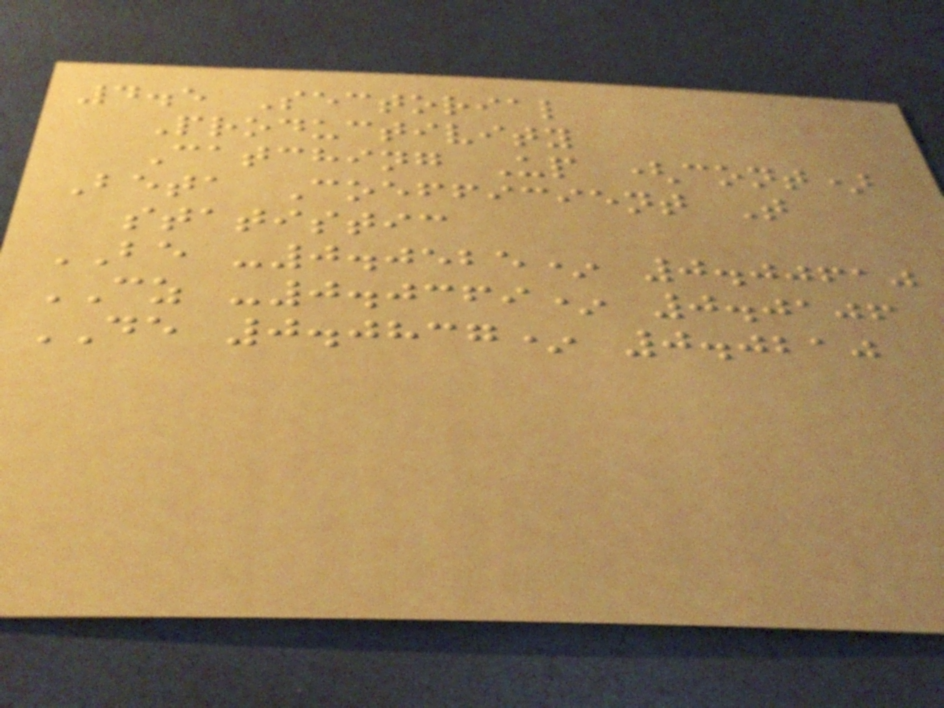4.5 Sectorial
Productivity
Catching Up (cont)
Beta Coefficient T
statistic
BE -0.0525* 0.00610
CZ -0.0369* 0.0106
DE 0.0837* 0.0210
